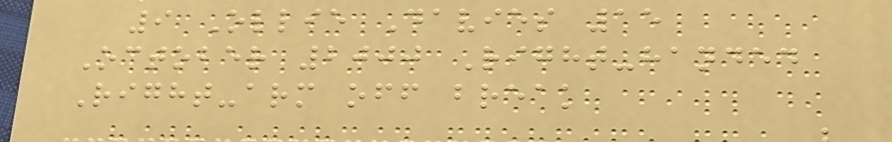9 Ollie Davies 15
October 2000 Right-handed
Right-arm off break
